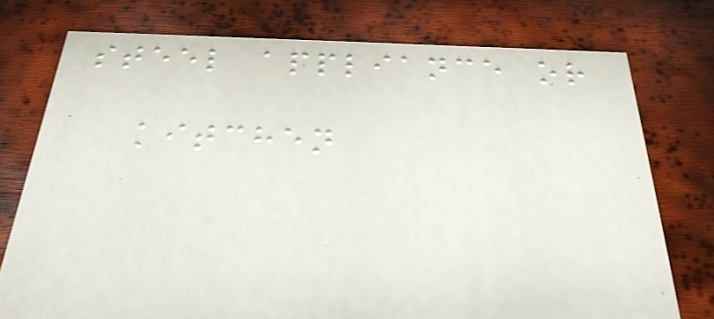steel appliance or
kitchen
